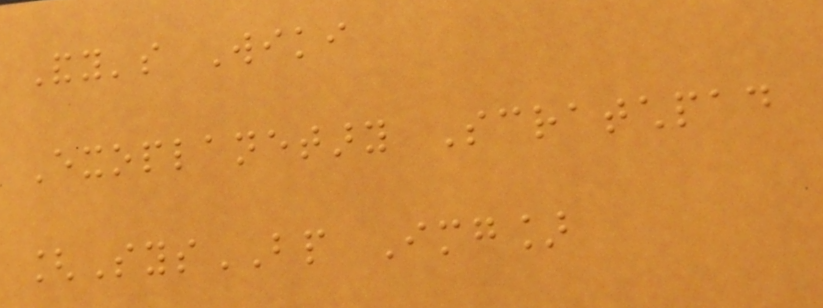Andy's Wiki
Exoplanetary Scratchpad
[SysBP Img]
